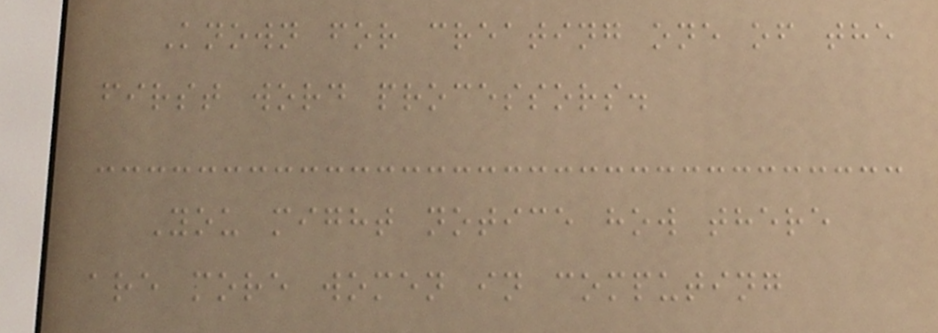Known for creating one of the
first word processors.
You might notice how there
are more women in computing
